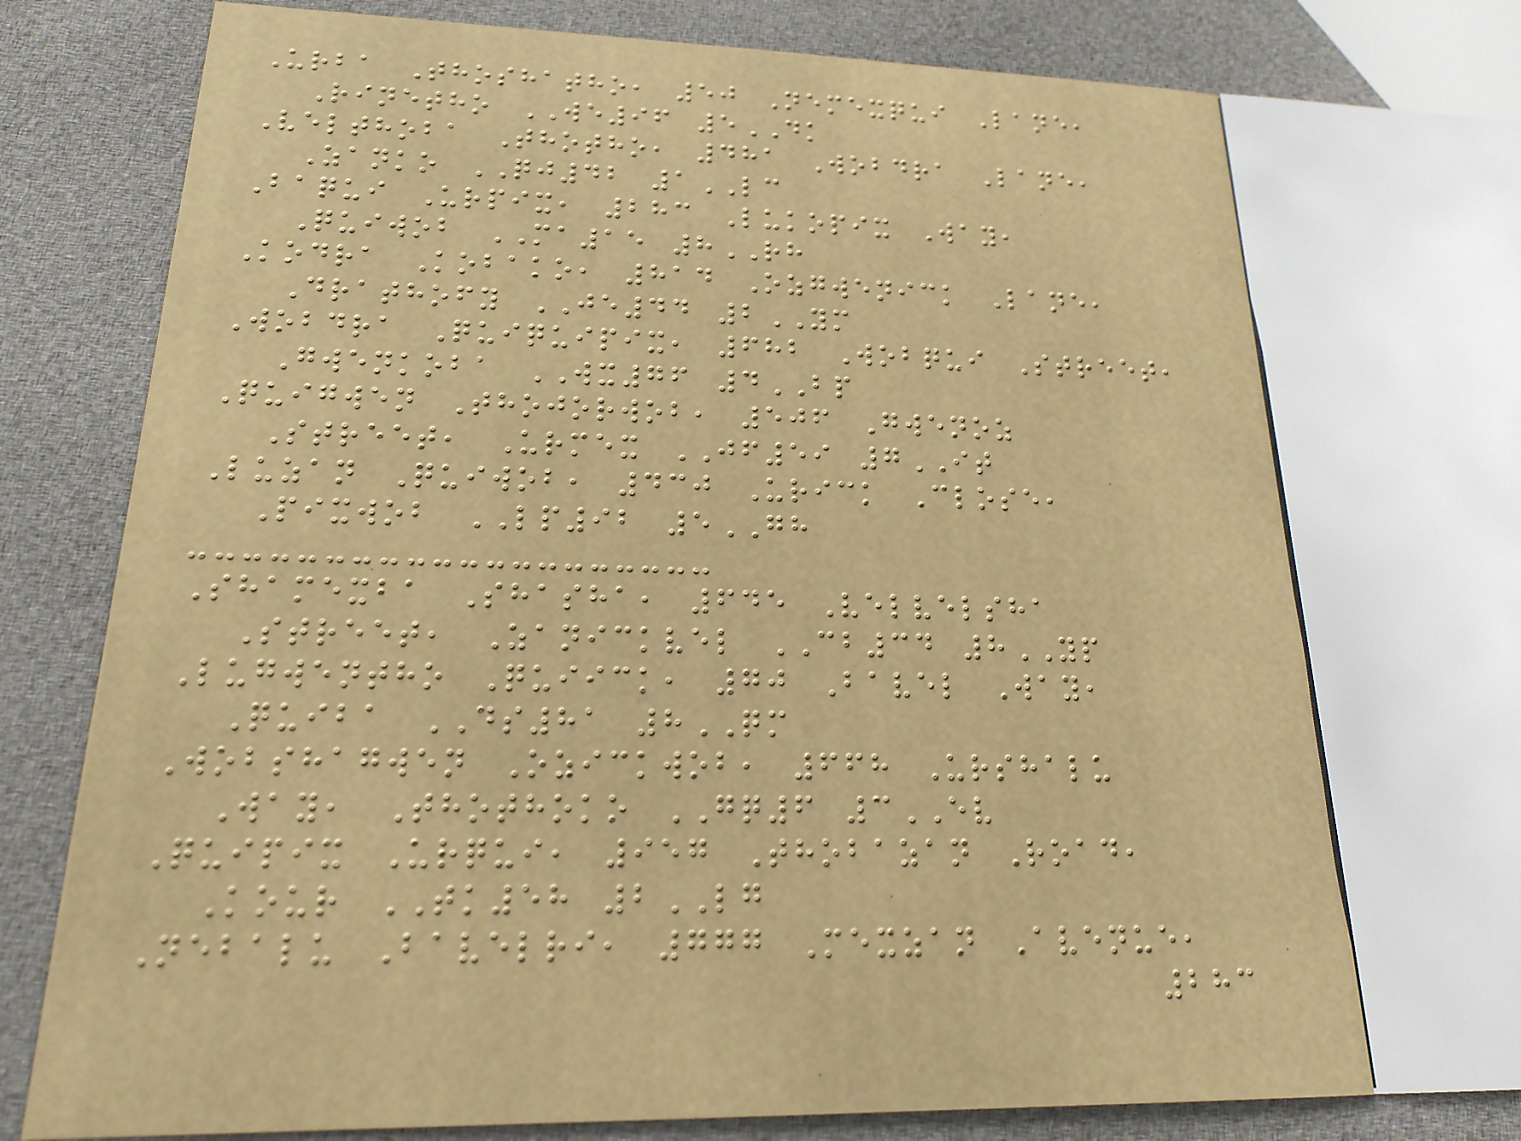Urba Thoshatho, 50 Nemexqui Lane,
Rinetho WE96 5DK
Velthoba Thotho, 481 Wobdra Lane,
Zanko QJ42 1LC
Baqui Urpix, 283 Lukopix Way,
Quiwob MA15 8RH
Kodra Kobako, 814 Ozgwenick Lane,
Drathofy JE44 2YM
Wobdra Quiquipix, 682 Wobqui Street,
Gwenkoba WX76 4BP
Quigwen Thojorwob, 506 Gwenoz
Street, Urmex JF59 7IT
Luzan Quiwob, 430 Urick Close,
Pixwob LP92 5GH
Shamexba Shasha, 645 Velvelsha
Street, Zanickvel CB34 8YP
Lugwentho Quiick, 70 Bavel Way,
Quiba DS81 8QM
Wobshagwen Ozickwob, 668 Urshalu
Way, Thothoko GQ6 3EV
Quipix Urqui, 957 Thobazan Road,
Kour TK58 2LG
Nebalu Bavelri, 777 Mexzan Avenue,
283
